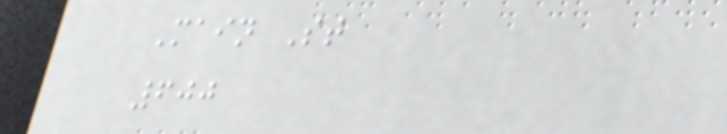Main St
600
